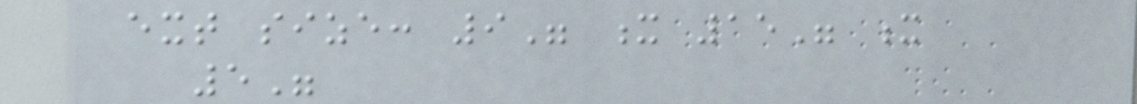ext size: 9" x 15" x
5"
